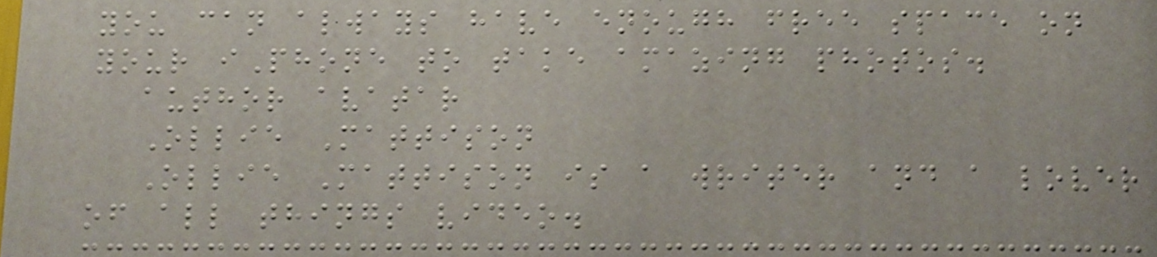you can always have enough free space on
your iPhone to take amazing photos.
author avatar
Ollie Mattison
Ollie Mattison is a writer and a lover
of all things video.
